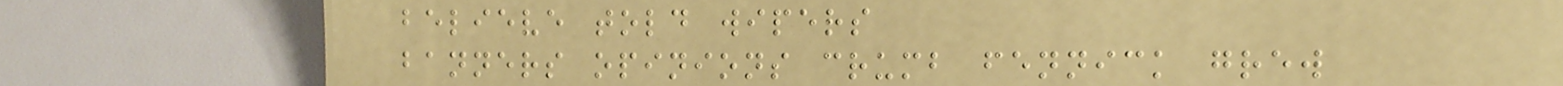believe told wipers
banners opinions crumb fennick grew
